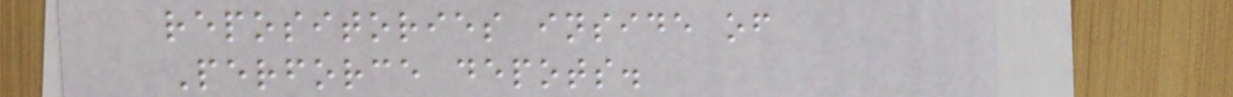repositories inside of
Perforce depots.
